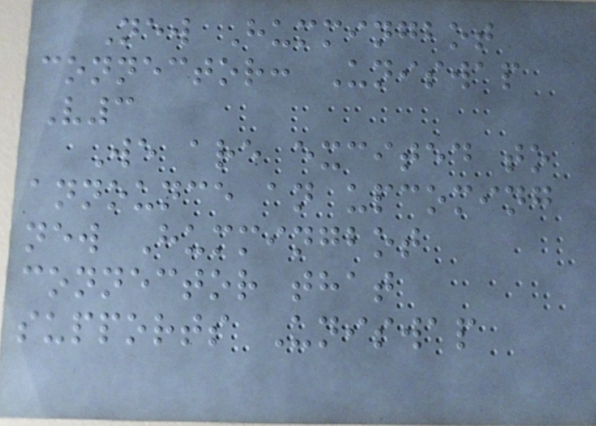New Hummingbot
connector: Uniswap
V3
We are excited to
announce an upcoming
new Hummingbot
connector that
supports Uniswap
